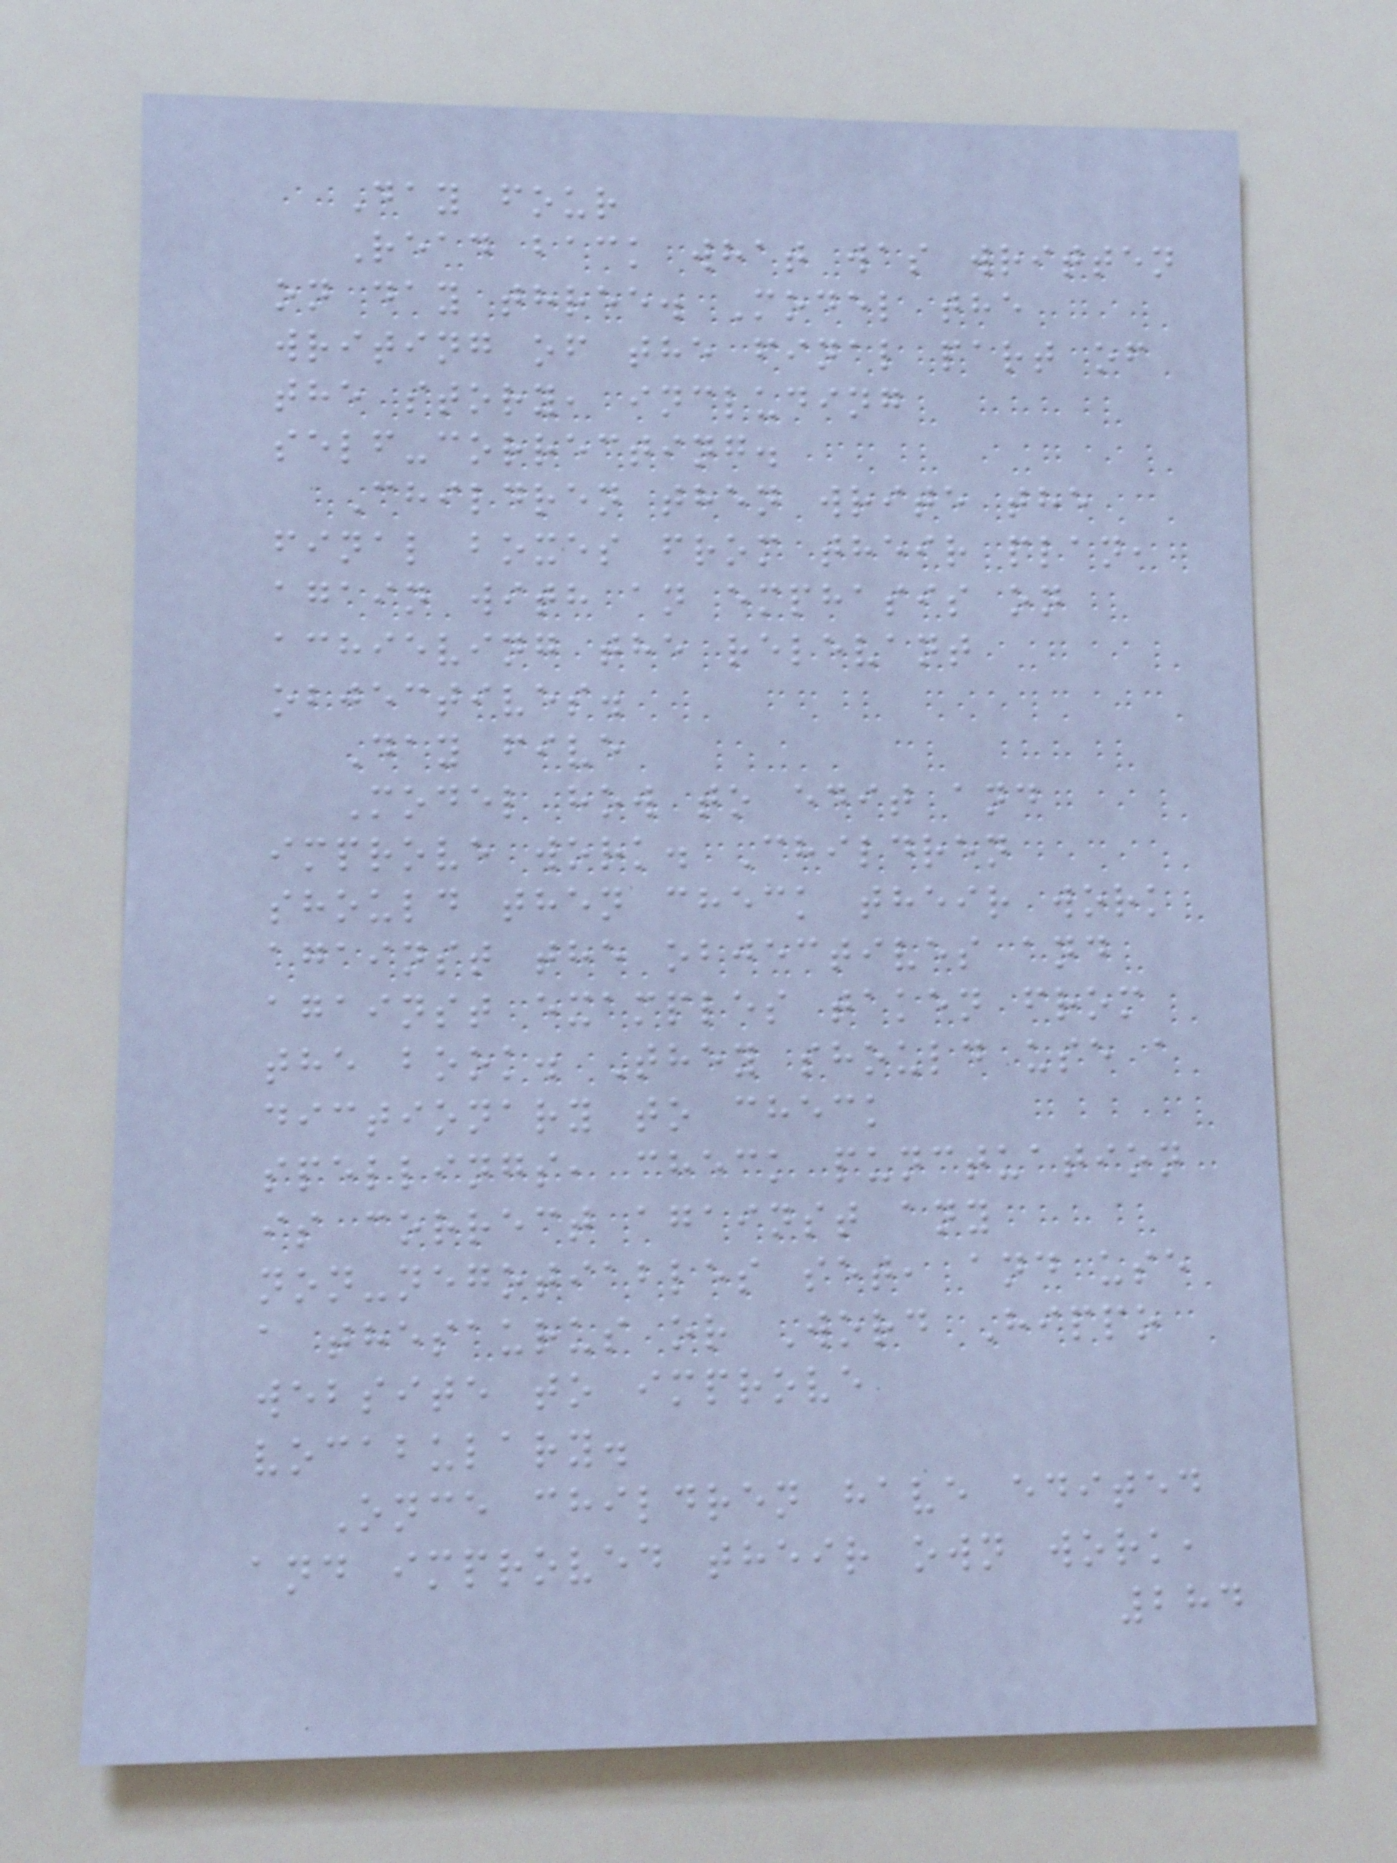Day four
Read back what was written
on day three. Model the
writing of the final part of
the story, including
self-correcting.
Children then write the
final boxes from their plan,
again with an emphasis on
achieving the relevant
objectives.
Day five
Model how to edit and
improve work. Children
should then check their work
against the objectives and
against examples taken from
the book. They should use a
dictionary to check
spellings, check punctuation
is correct against any
non-negotiables set, and use
a thesaurus or Word Hippo
website to improve
vocabulary.
Once children have edited
and improved their own work,
284
